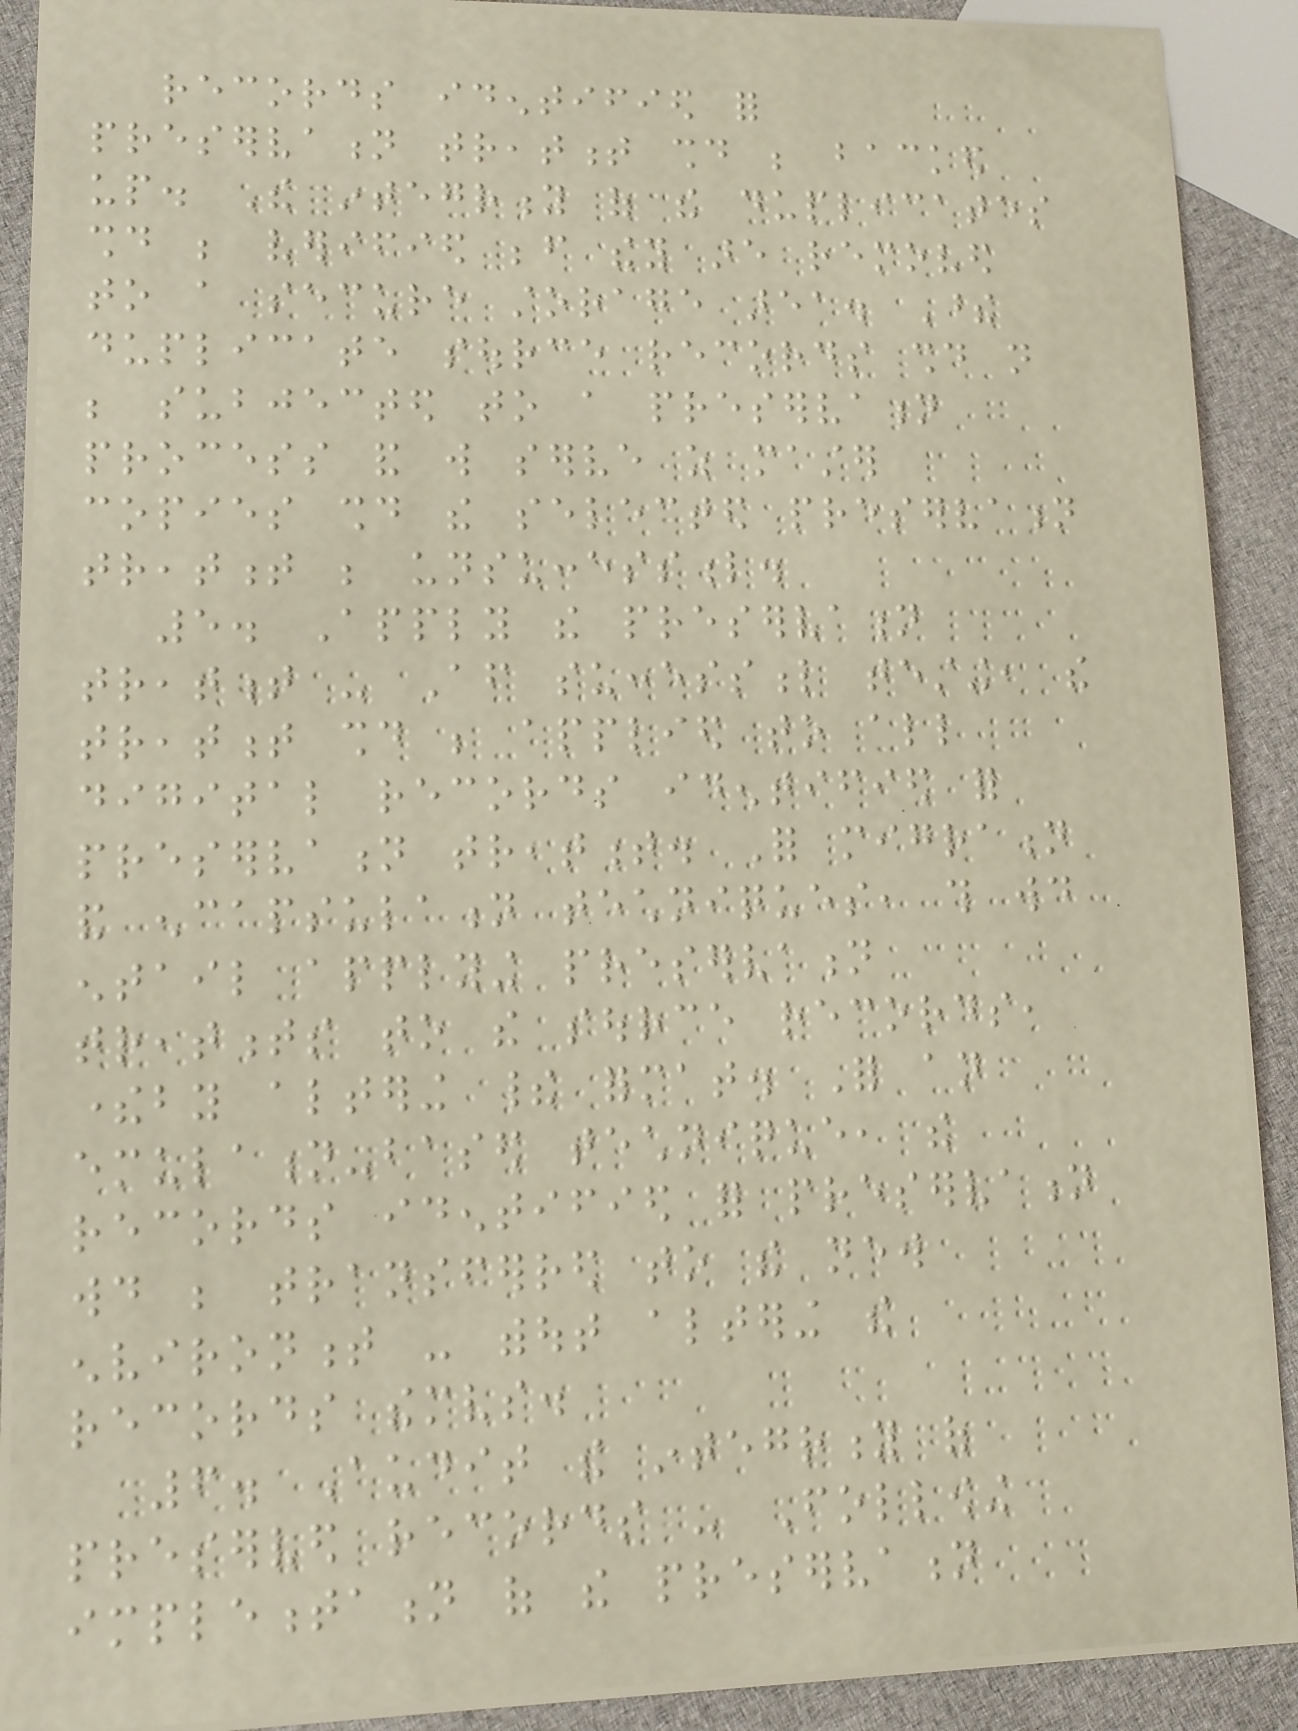records identified for
preservation treatment should be backed
up. The integrity of the duplicates
should be verified before they are removed
to a secure storage area. These
duplicate source records should not
be subjected to a preservation
process and will serve as master
copies should the selected preservation
treatment be unsuccessful.
5. Apply the preservation
treatment - After successful testing, the
treatment should be applied to all
digital records identified for
preservation treatment. For migration
and encapsulation techniques, this would
entail applying preservation
treatments to the source records,
thereby altering their format. For an
emulation-based technique, the
records identified for preservation
would be transferred to the new
environment - without altering the
records themselves.
6. Audit the integrity of
preserved records - Following
implementation of the preservation
